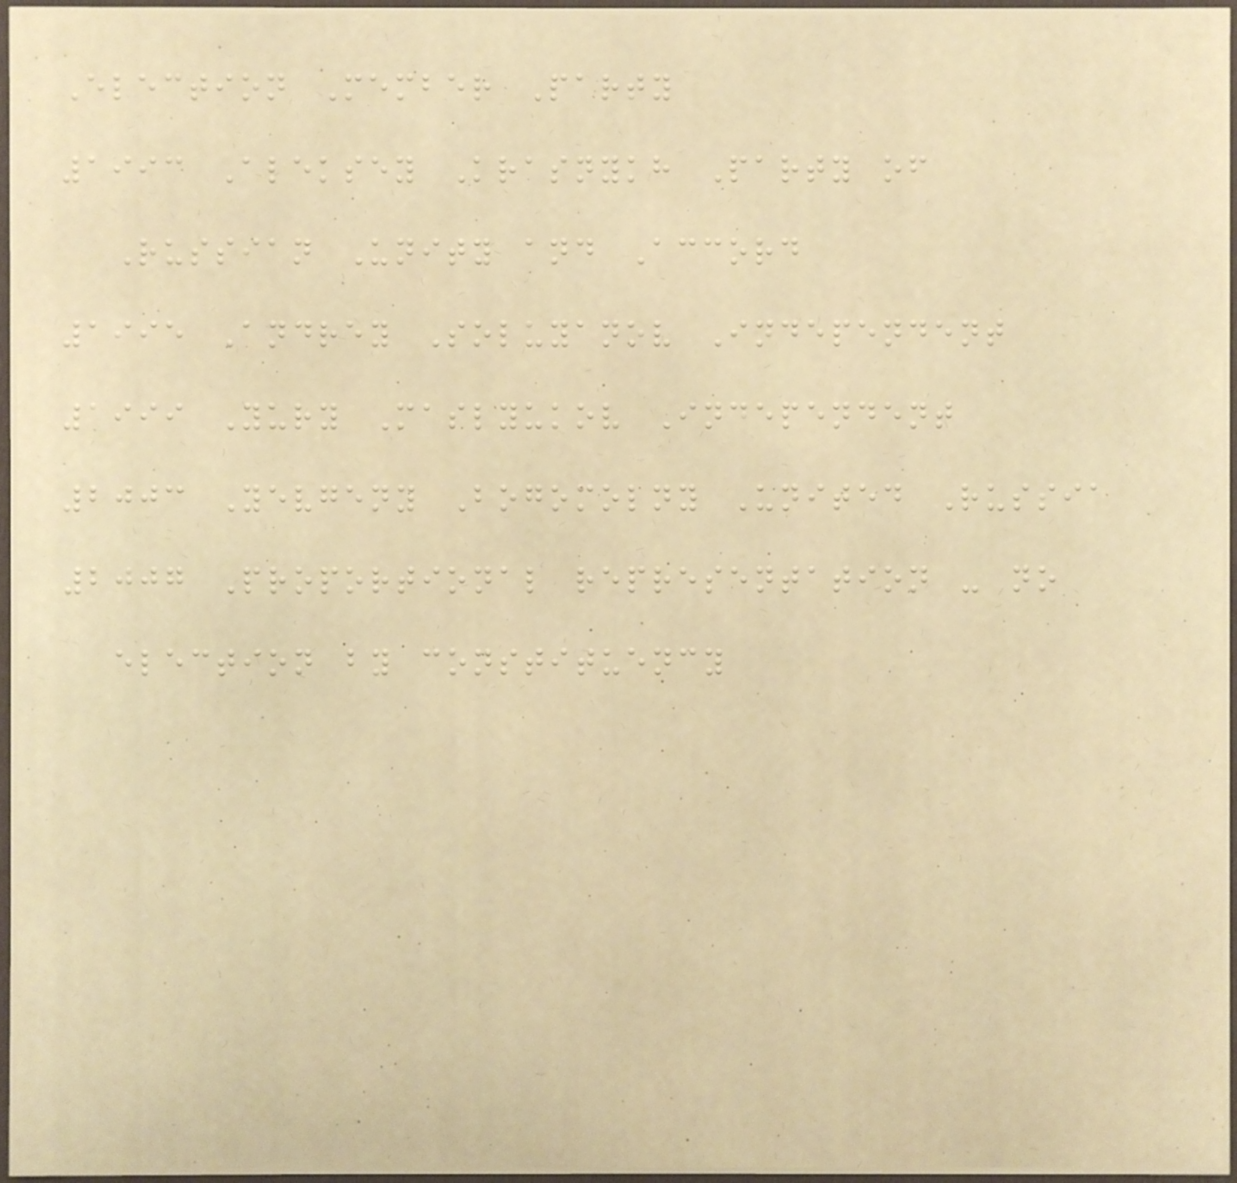Election Member Party
1993 Aleksey Krasnykh Party of
Russian Unity and Accord
1995 Andrey Soluyanov Independent
1999 Yury Maslyukov Independent
2003 Yevgeny Bogomolny United Russia
2007 Proportional representation - no
election by constituency
